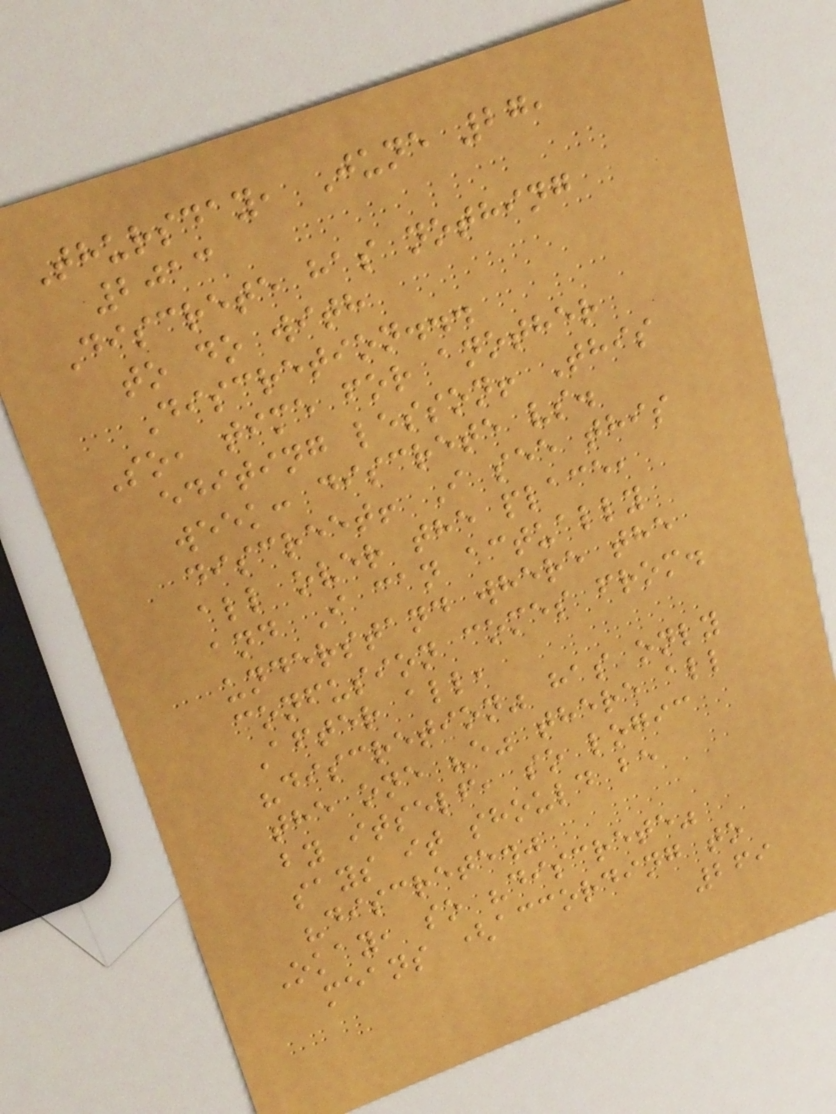Thursday, June 27,
2013
Discrete has nothing
to do with
Discretion...
So, time for another
editing lesson! This
week: discrete vs.
discreet! I see this
all over the place,
and I can actually
understand where the
confusion comes from.
After all,
"discretion" has only
the one "e" there all
by itself, so logic
says it should be
"discrete."
Okay, so "discrete"
means (according to
269
